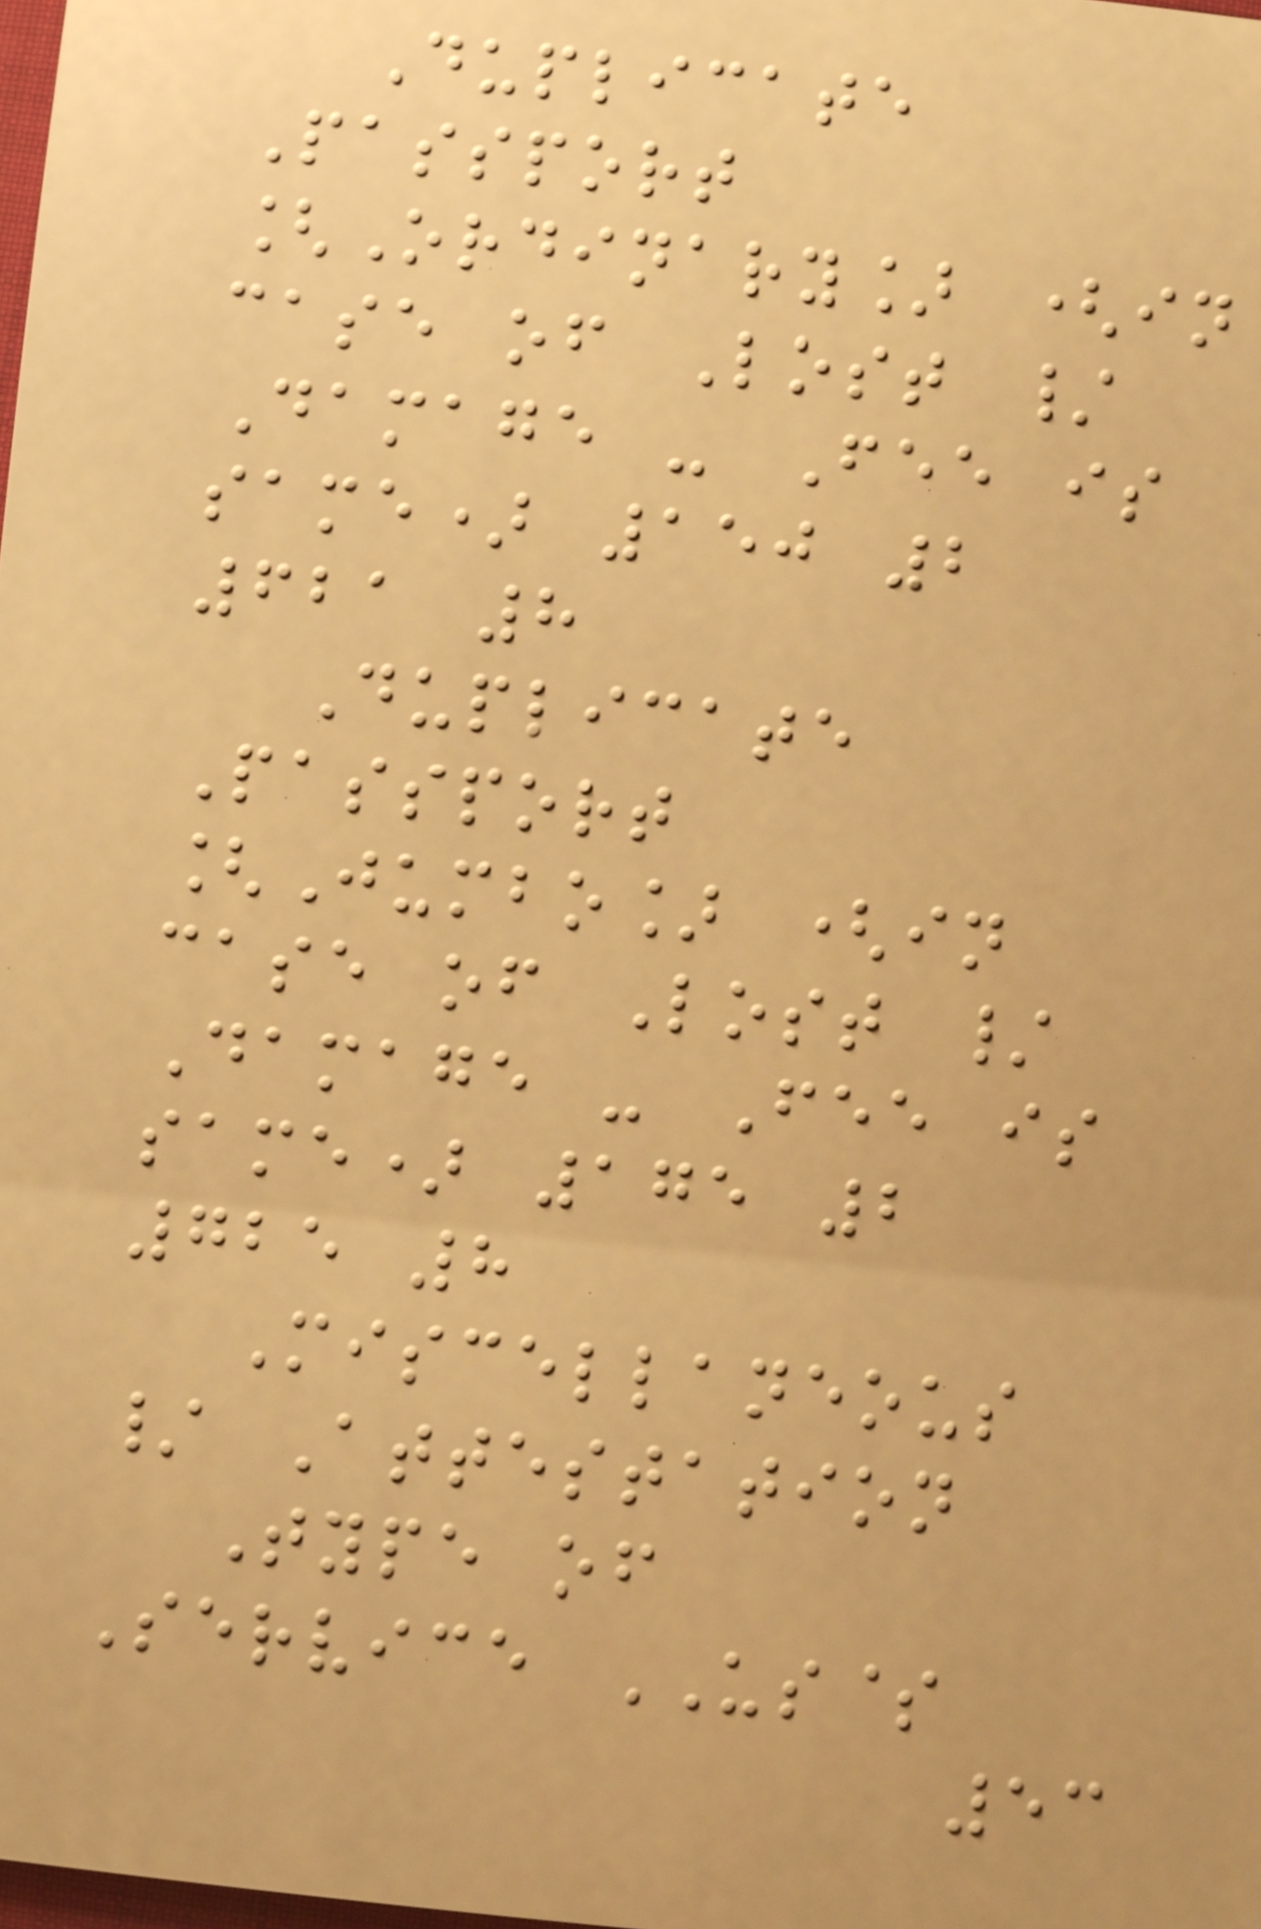Duplicate
Passport
[Ordinary] (in
case of Lost /
Damage - Fee is
same) 150 2
621 8
Duplicate
Passport
[Jumbo] (in
case of Lost /
Damage - Fee is
same) 175 2
725 8
Miscellaneous
/ Attestation
Type of
Service US$
53
